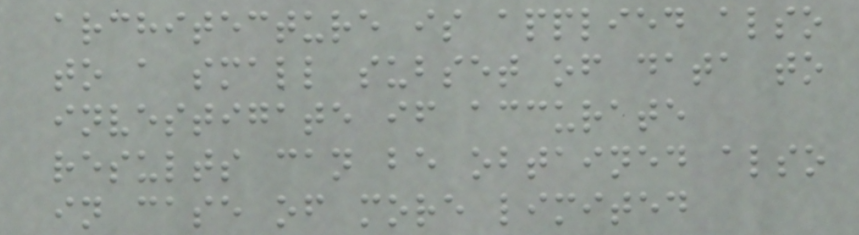architecture is applied also
to a small subset of data to
investigate if accurate
results can be obtained also
in case of more limited
